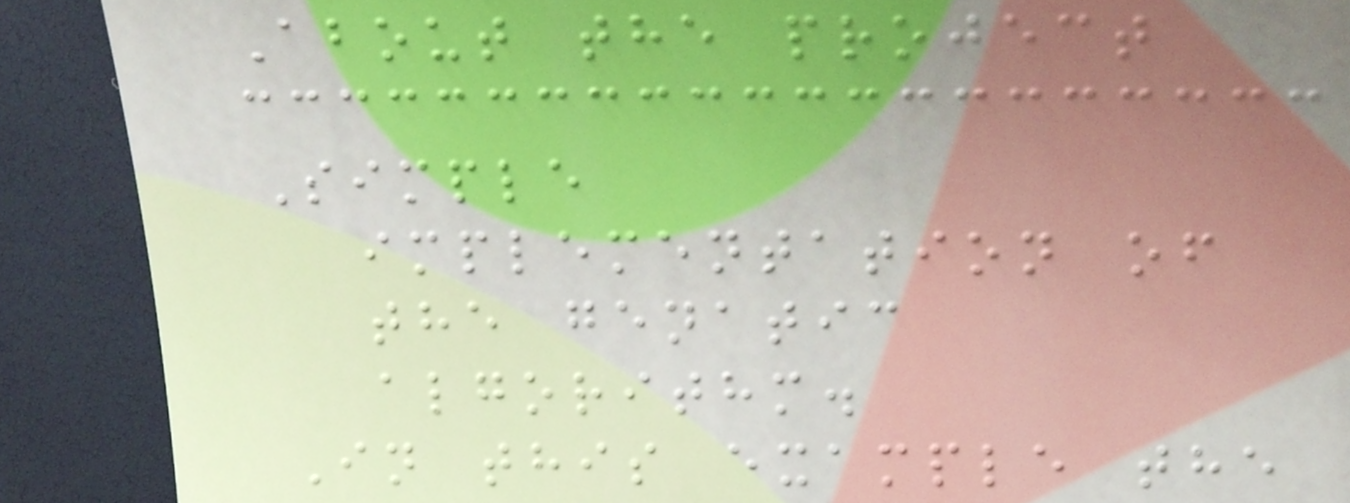About the project
Simple
implementation of
the genatic
algorithm.
In this example the
